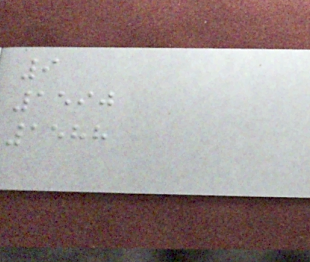9
1590
1588
